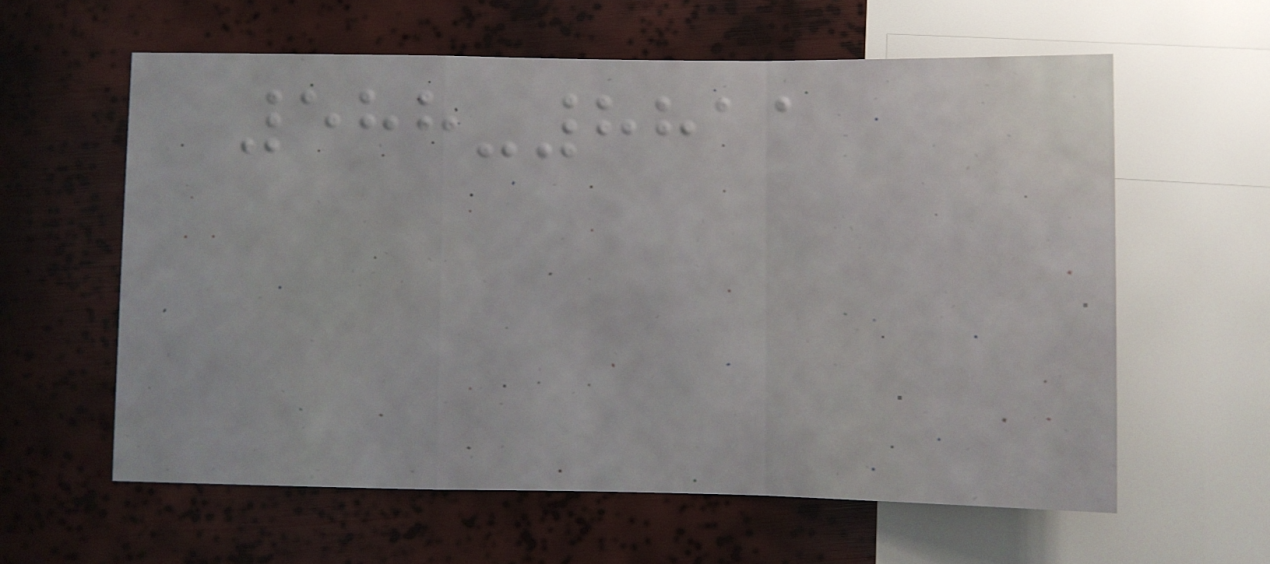588-8811
